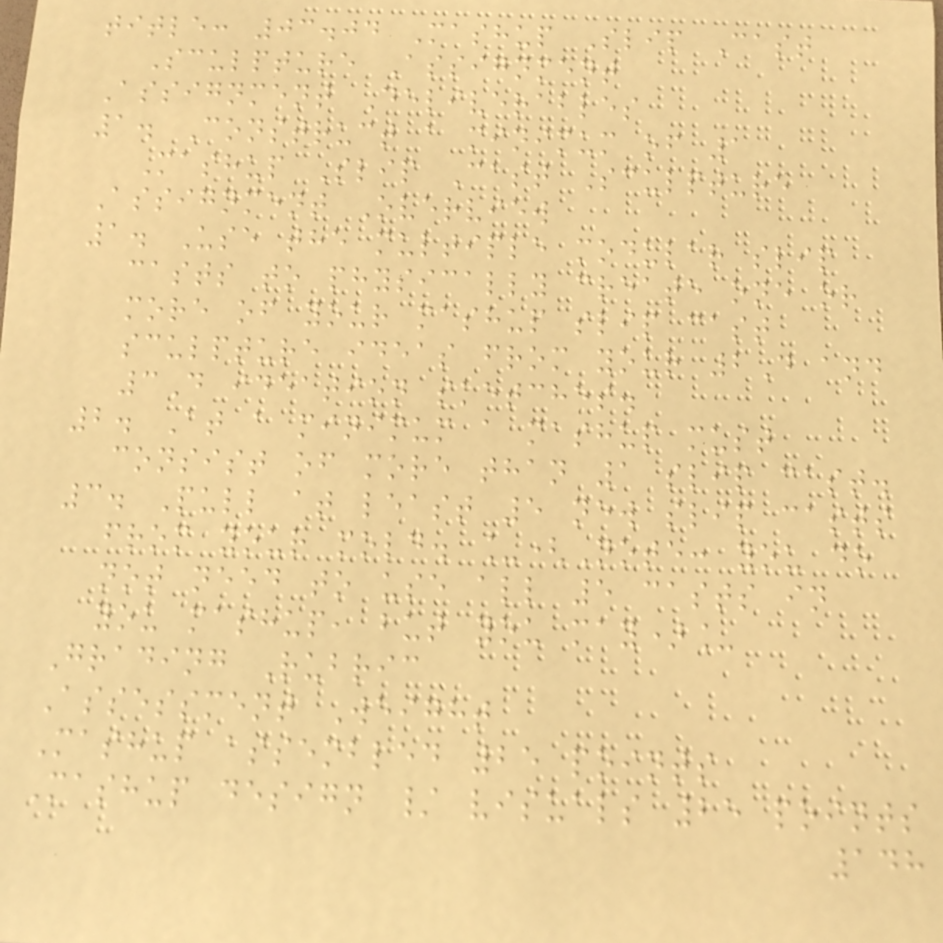title: 03.04 Mashup Slip Cast
Sculpture Assignment
Assignment Deliverables
1. Construct a minimum of 1
Mashup Slip Cast Sculpture
Assignment Overview
1. Use the multiple modular slip
casts to physically create one or
more of your mashup slip cast
sculpture ideas from your 2D and
3D ideation sketches.
2. At a minimum a mashup must
consist of more than 1 slip cast.
3. Pull at least 5 new slip casts
from your mold. _(Note: you do
not need to use all 5 casts in
you mashup, but you may)_
Grading Rubric
Assessment Weight
Mashup assembled 25 points
Mashup design / visuals 25 points
148
